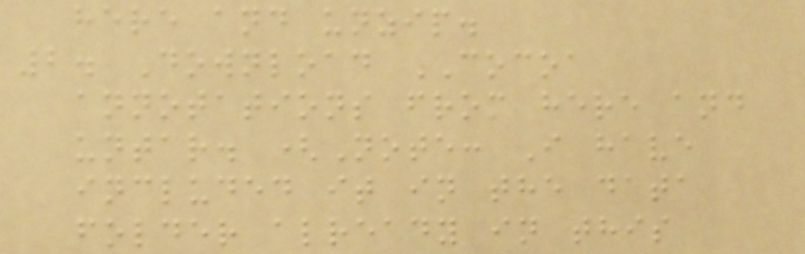here and unzip.
2. Download COCOA
annotations from here and
untar. (Note: I have
included it in the data
folder already in this
